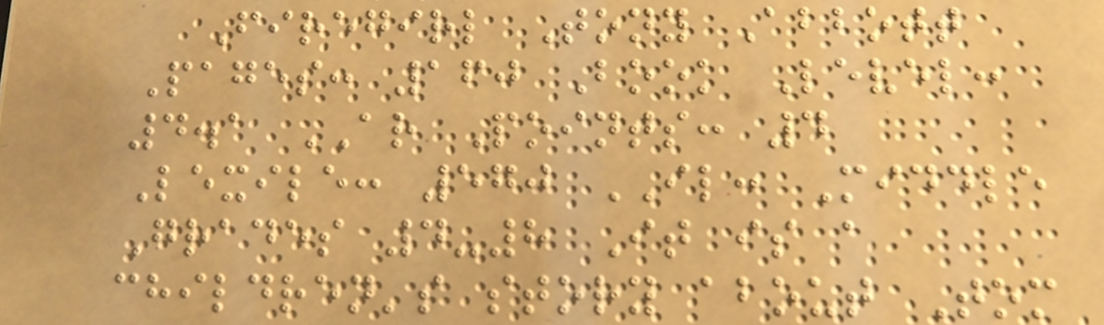Firegirl Tony Abbott
Pages: 160 Book Level:
4.1 AR Points: 4
Lexile: 570 IL: Middle
Grades 4-8 It is a
children's story about Tom
